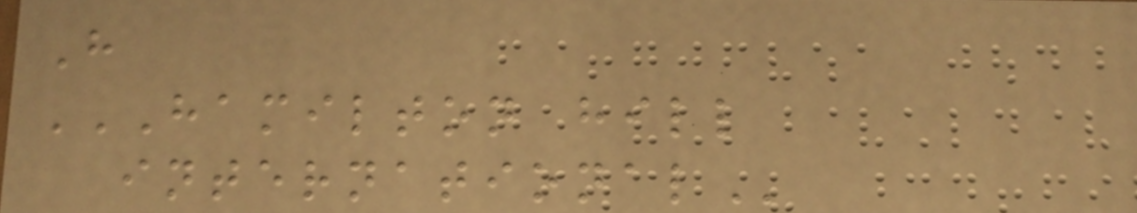H
HAMILTON HILL
INTERNATIONAL
